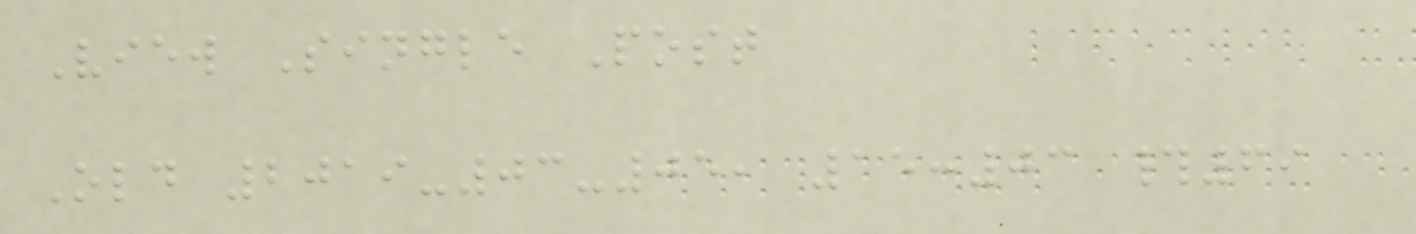View Single Post
Old 2019-03-05, 15:03 #69
